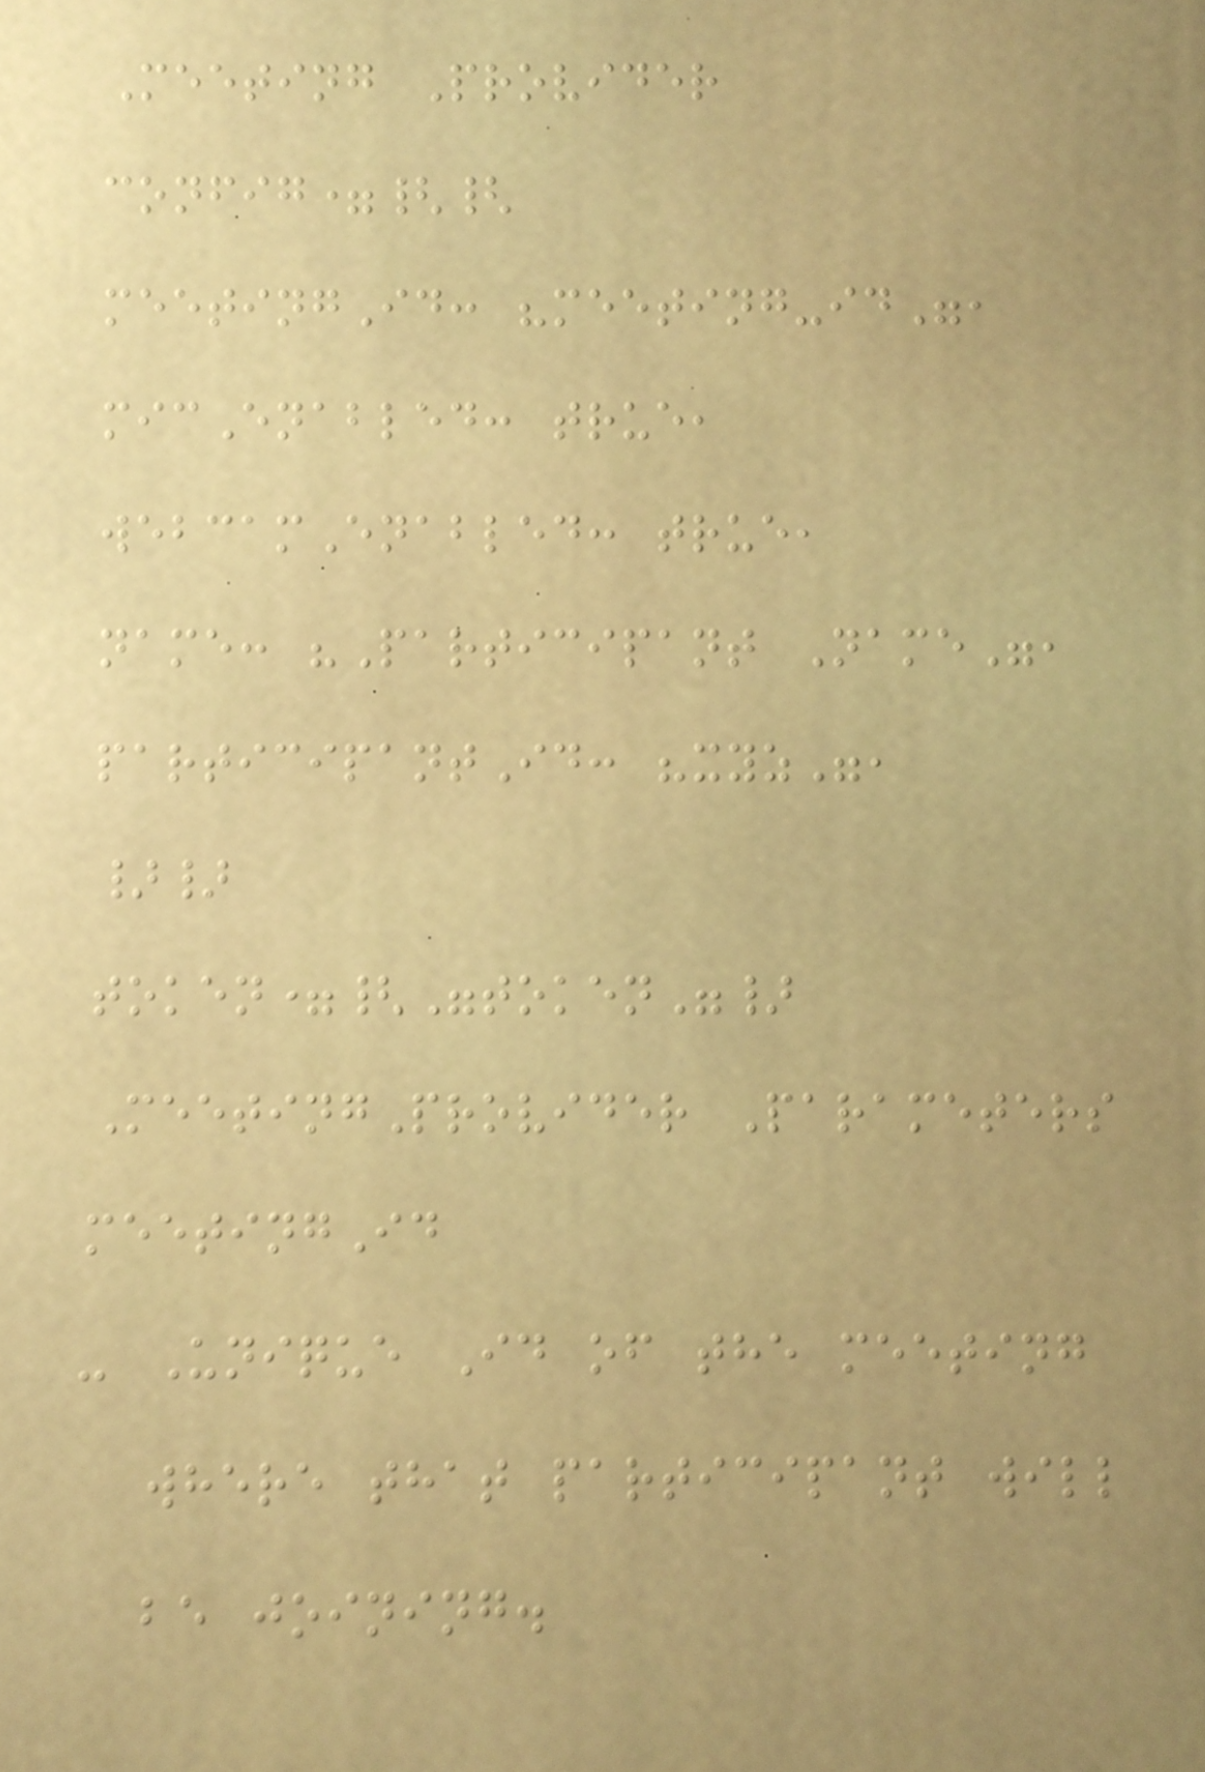Meeting Provider
config={{
meetingId: "meeting-id",
micEnabled: true,
webcamEnabled: true,
name: "Participant Name",
participantId: "xyz",
}}
token={"token"}
MeetingProvider Parameters
meetingId
- Unique Id of the meeting
where that participant will
be joining.
